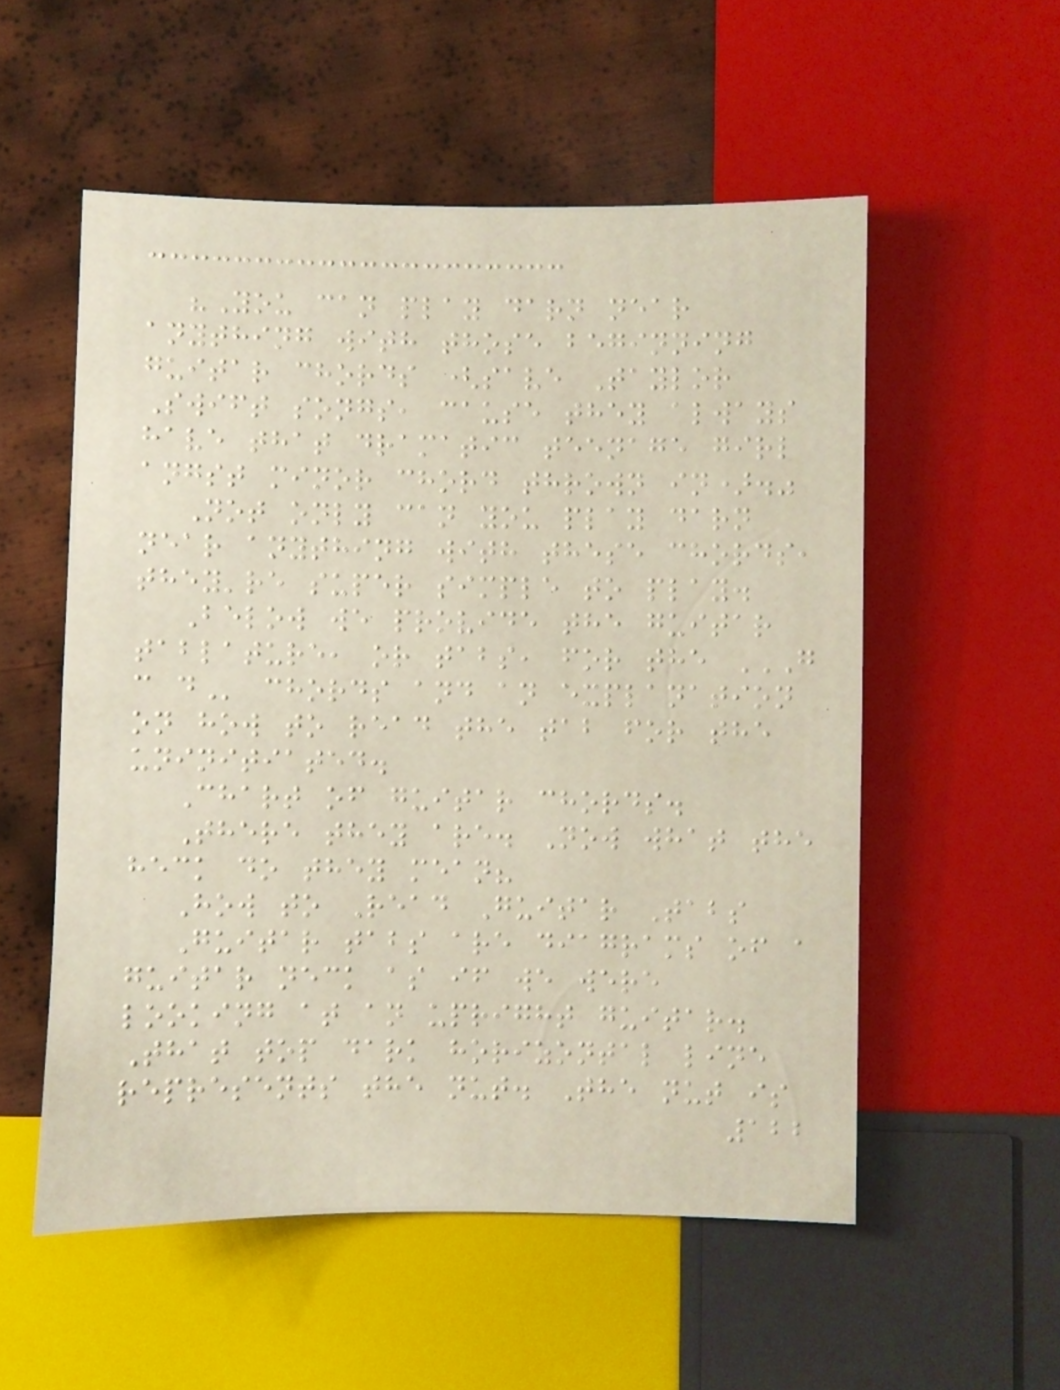"You can play darn near
anything with those beginning
guitar chords (save Taylor
Swift songs, cause they always
have that dramatic teenage girl
angst minor chord thrown in)."
Not only can you play darn
near anything with these chords,
they're super simple to play.
Below we provide the guitar
tablature, or tabs, for the G
C D chords and an explanation
on how to read the tab for the
uninitiated.
Chart of guitar chords.
There they are. Now what the
heck do they mean?
How to Read Guitar Tabs
Guitar tabs are diagrams of a
guitar neck as if we were
looking at an upright guitar.
That top dark horizontal line
represents the nut. The nut is
122
